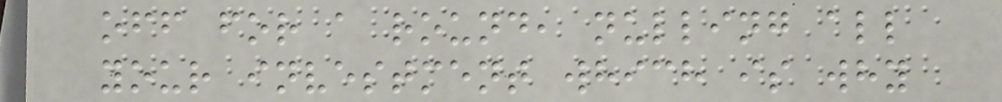off for a round, nulling all
your investment which is why
